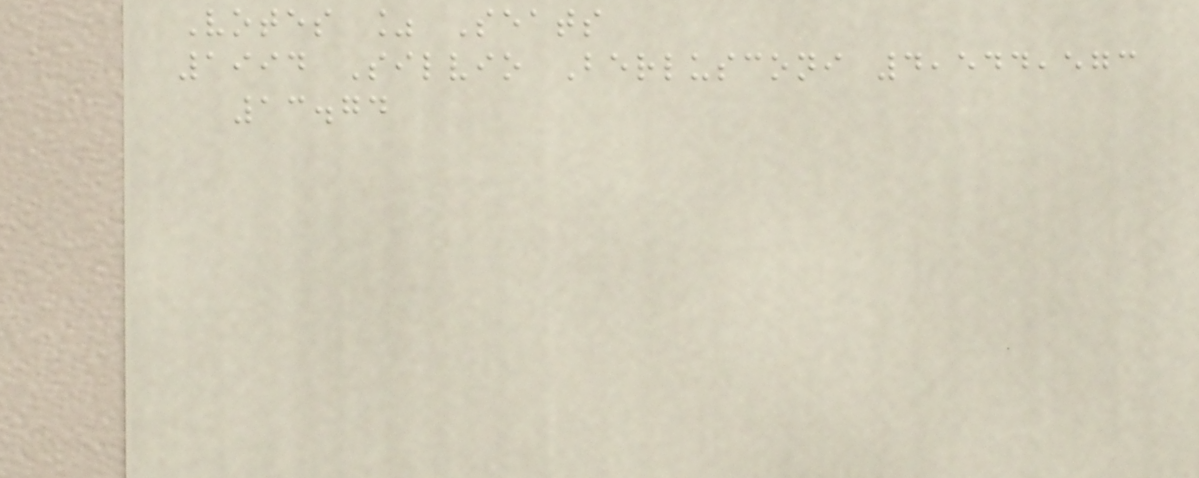Votes % Seats
1994 Silvio Berlusconi 4,544,573
13.74
